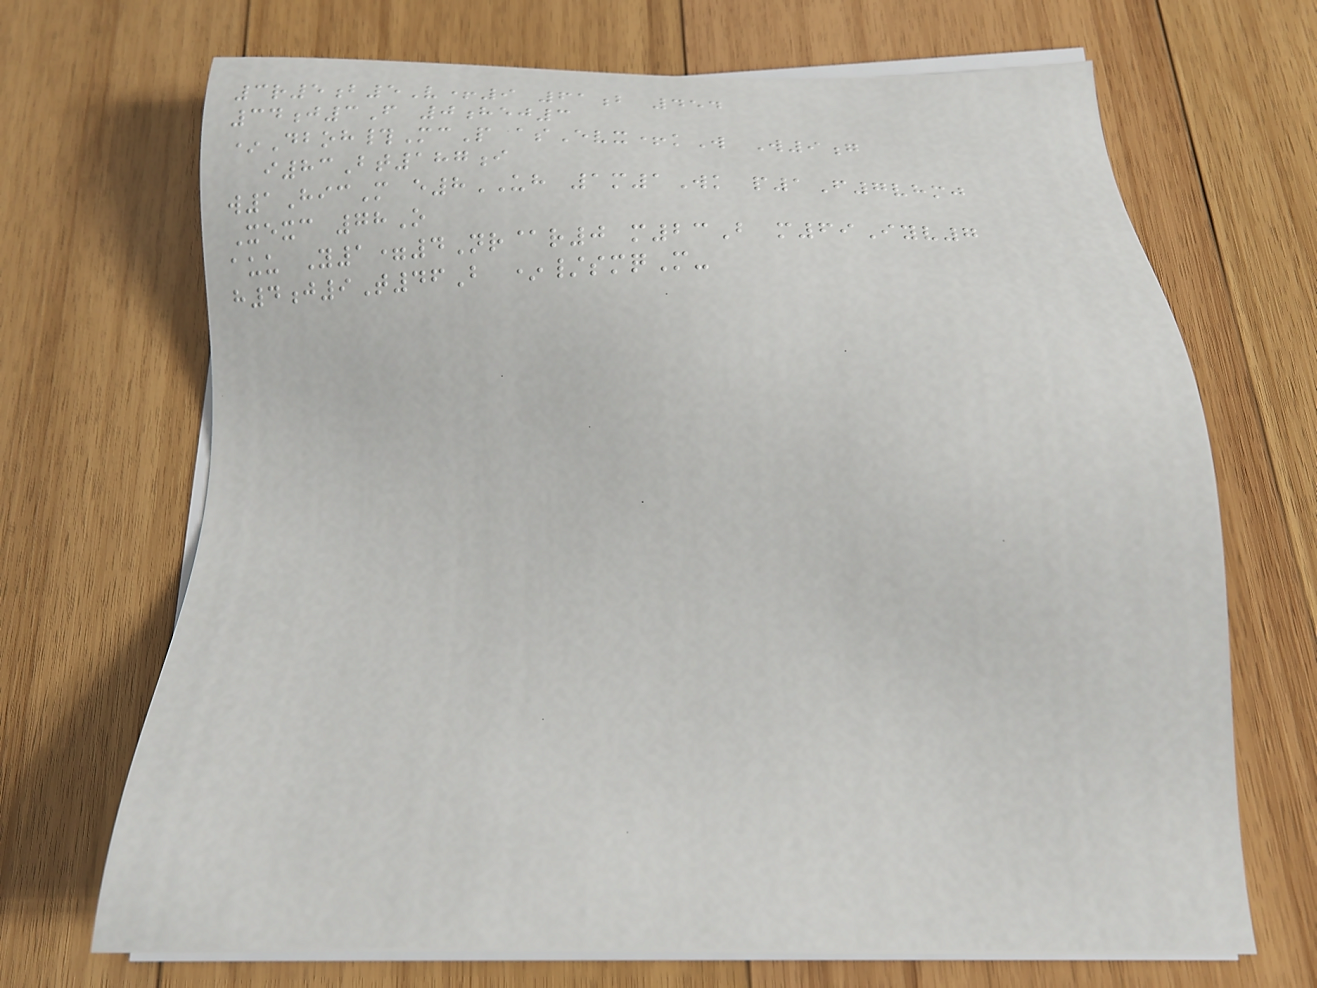3r5b5V+9 61b 454
34j3F 0hej3
*Dboh#McP asEvx+kW W9g
i83Bt187i
w1HicM e8UH 1m1Wk p1F7vhmj
Xexc 78O
auu Y1=4Nr@r0 m23B m69Iyv7
h4j9T46B */smqM-
